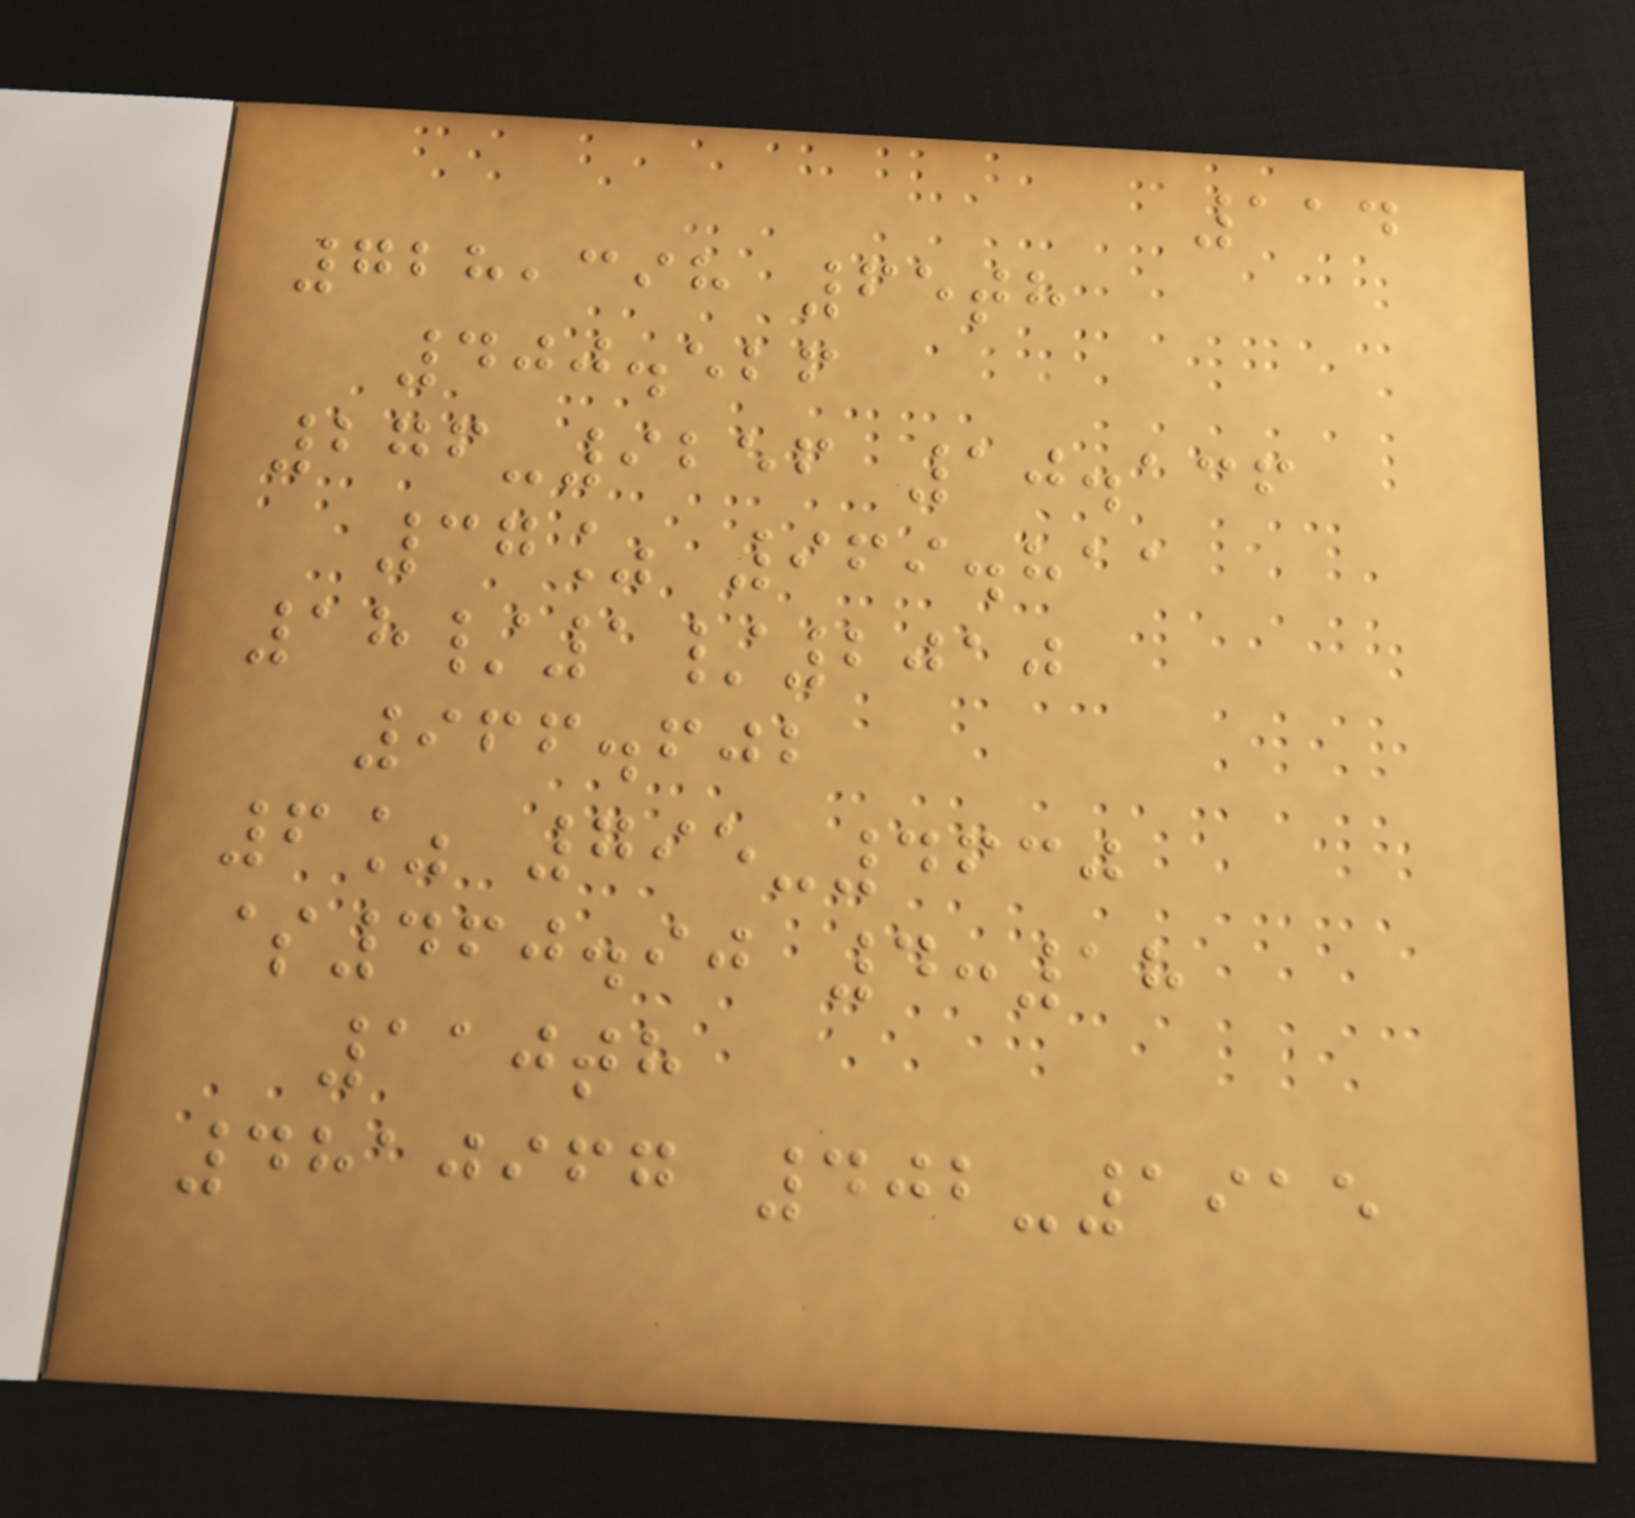114
728,398 65th
400.526
276-9256 10.136
37% 969.811
18/1/2010
966.602
6% 795-4630
$460.90 4:18
110th
4810967 402-1915
